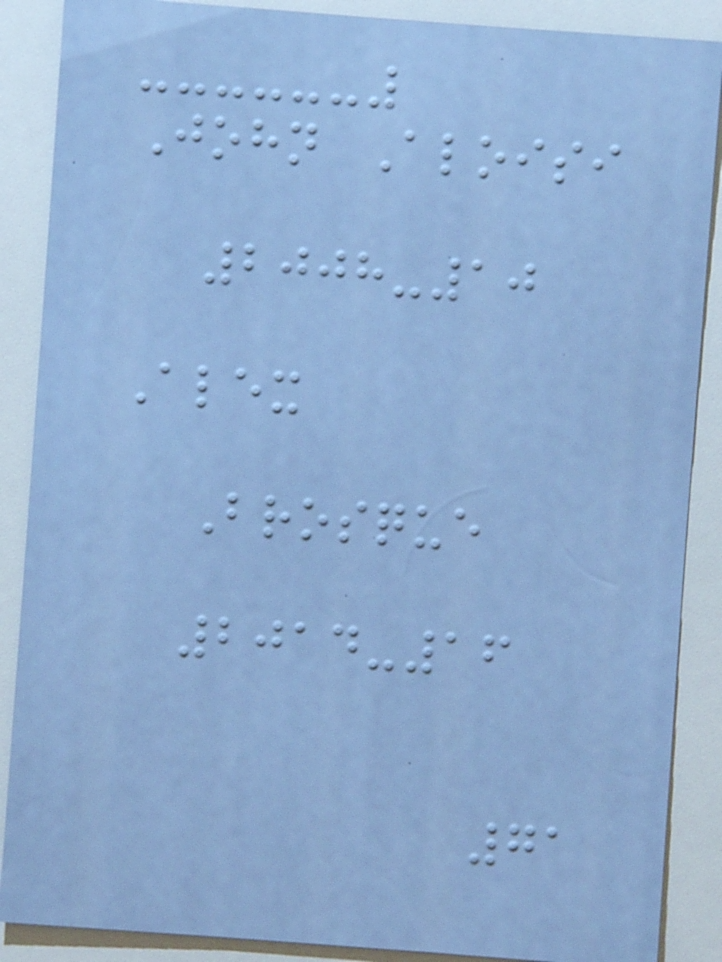John Aloisi
2008-10
Alex
Brosque
2014-16
71
